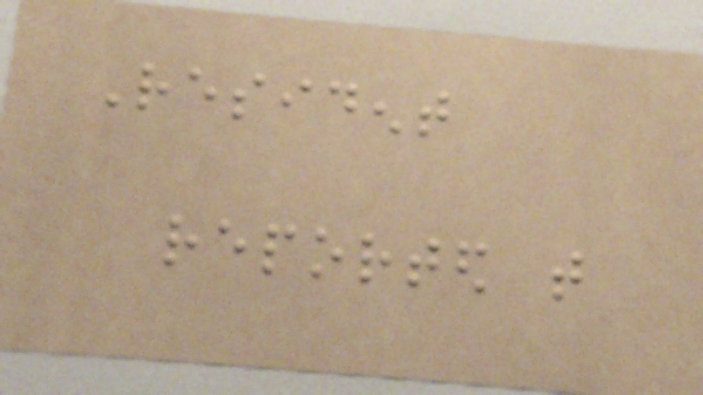Resident
reported that
